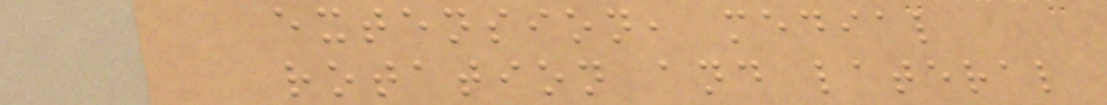extension, medial
rotation and lateral
